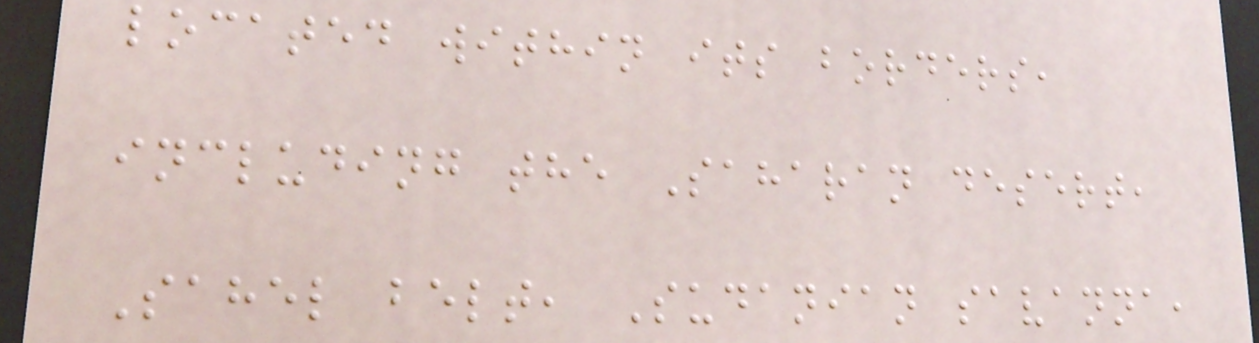located within its borders,
including the Saharan desert,
Sahel belt, Sudanian savanna,
